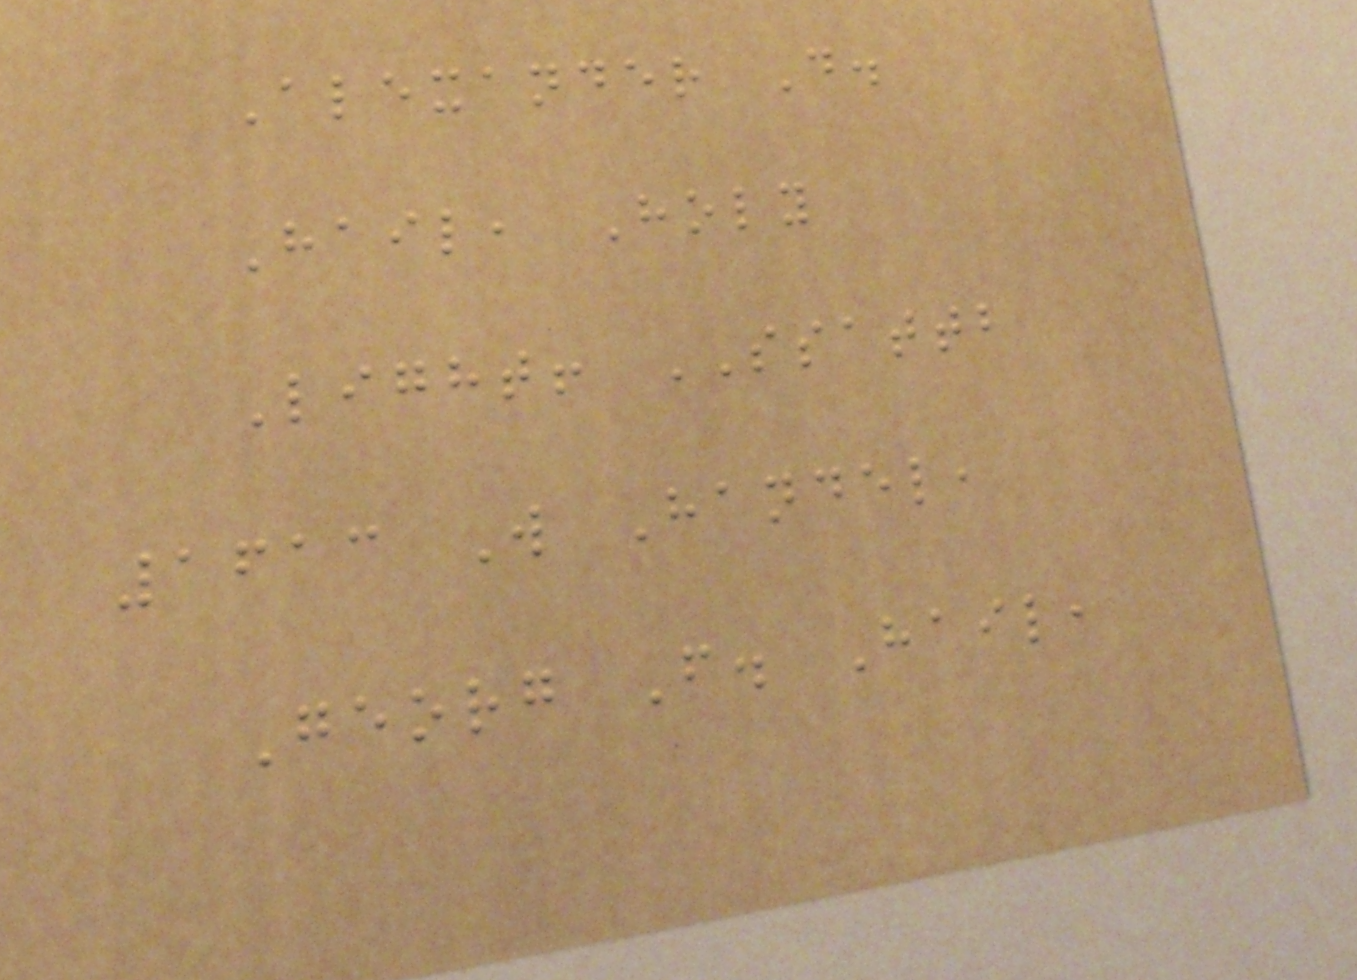Alexander D.
Hail, Holy
Light! SSATTB
1613 W Handel,
Georg F. Hail,
